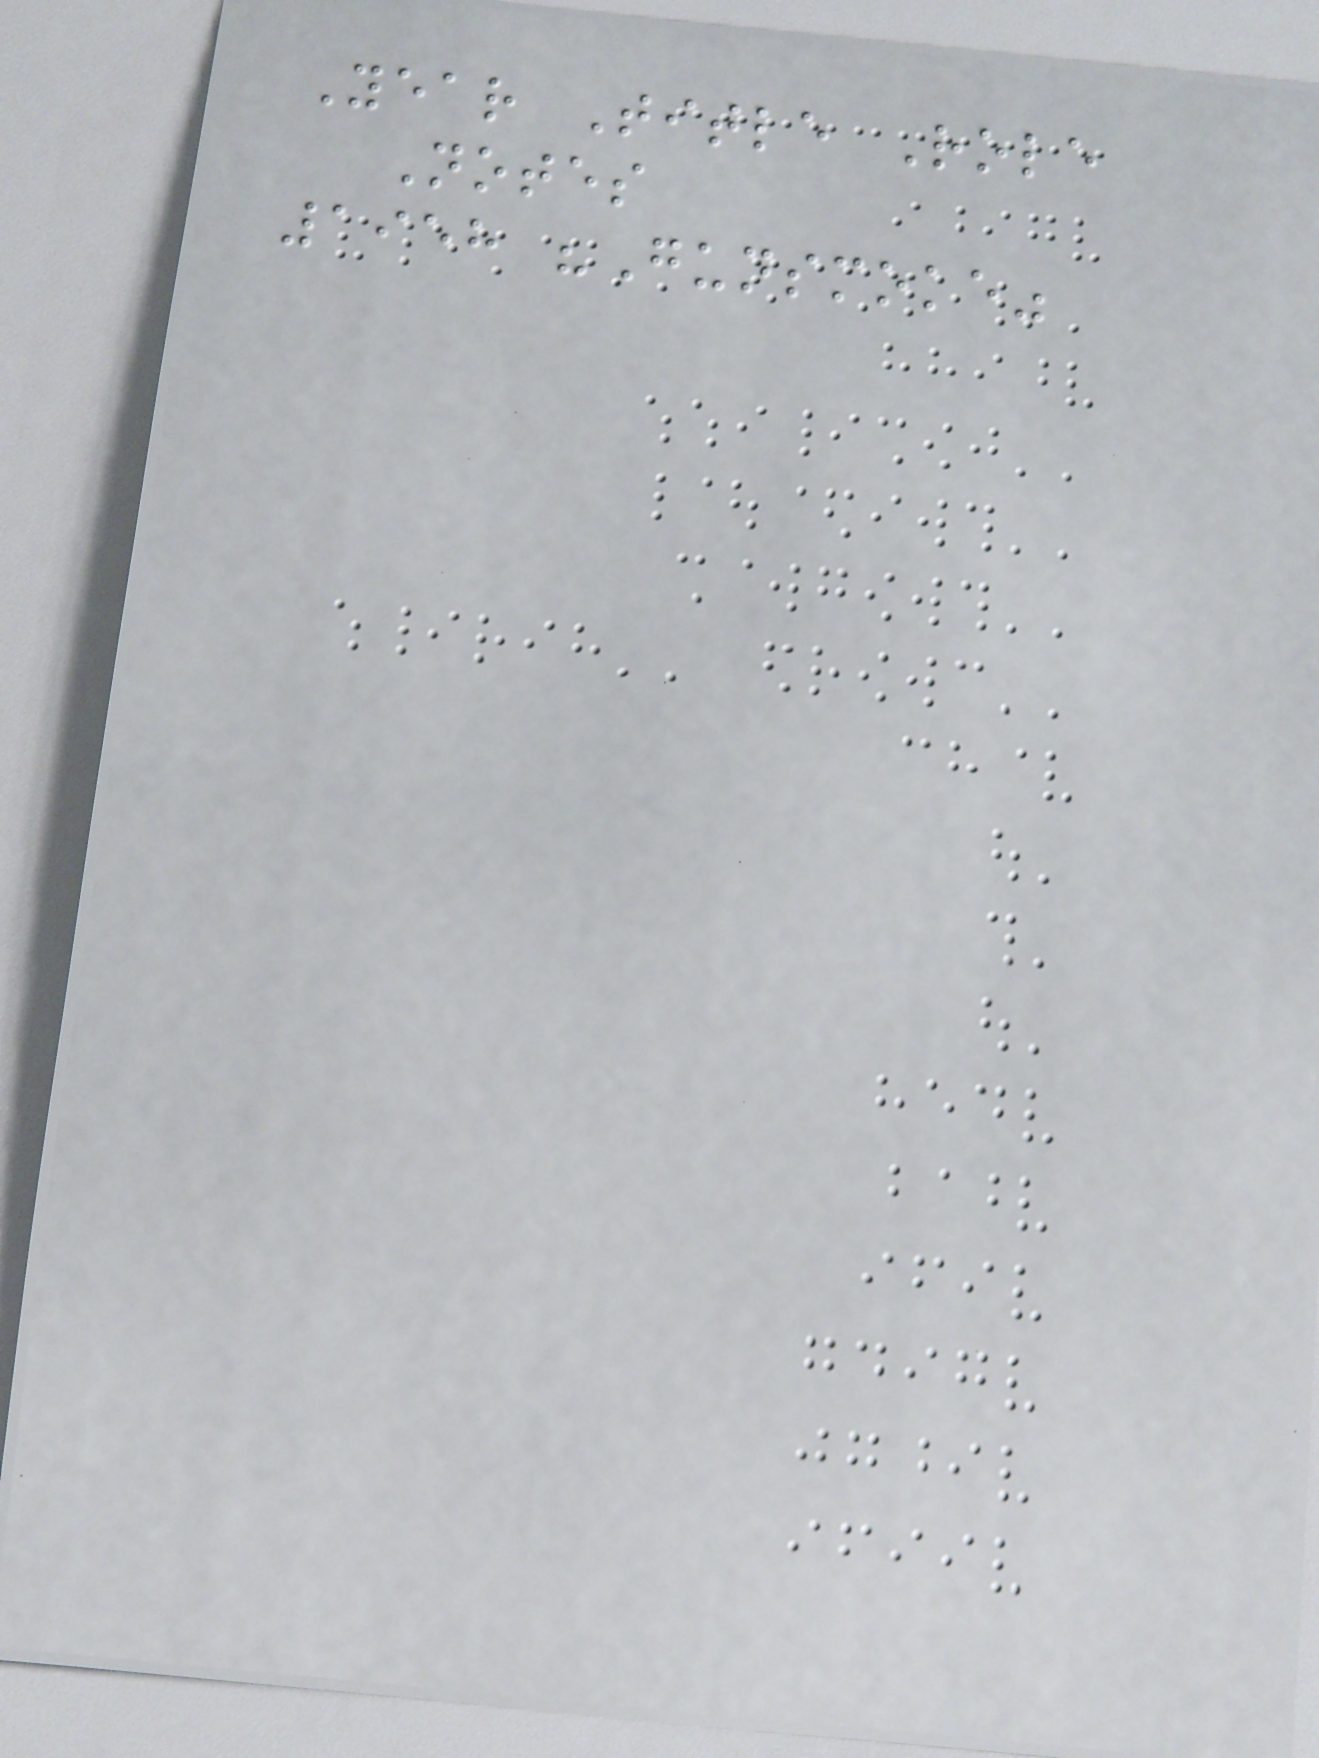Year Title Role
Notes
1958 "Gunsmoke"
